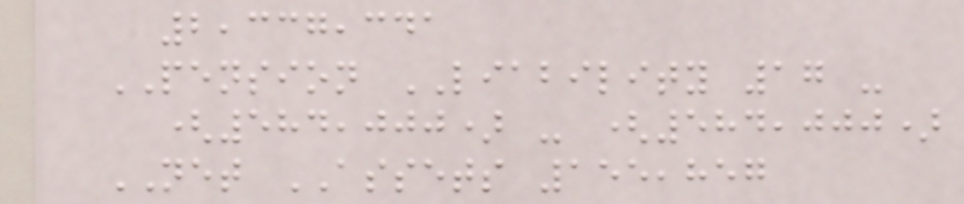2,337,341
PENSION LIABILITY 17 -
(584,000) - (584,000)
NET ASSETS 155,857
